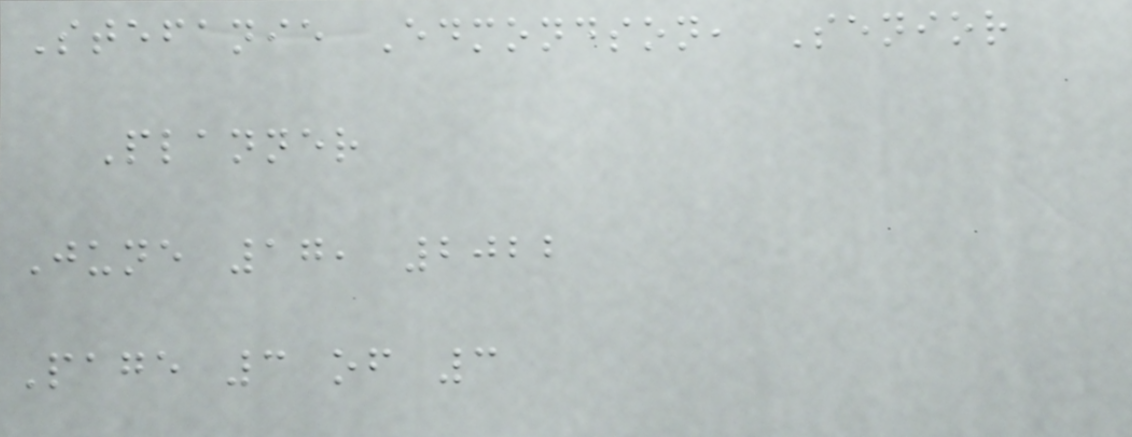Stefanie Edmondson, Senior
Planner
June 17, 2022
Page 3 of 3
